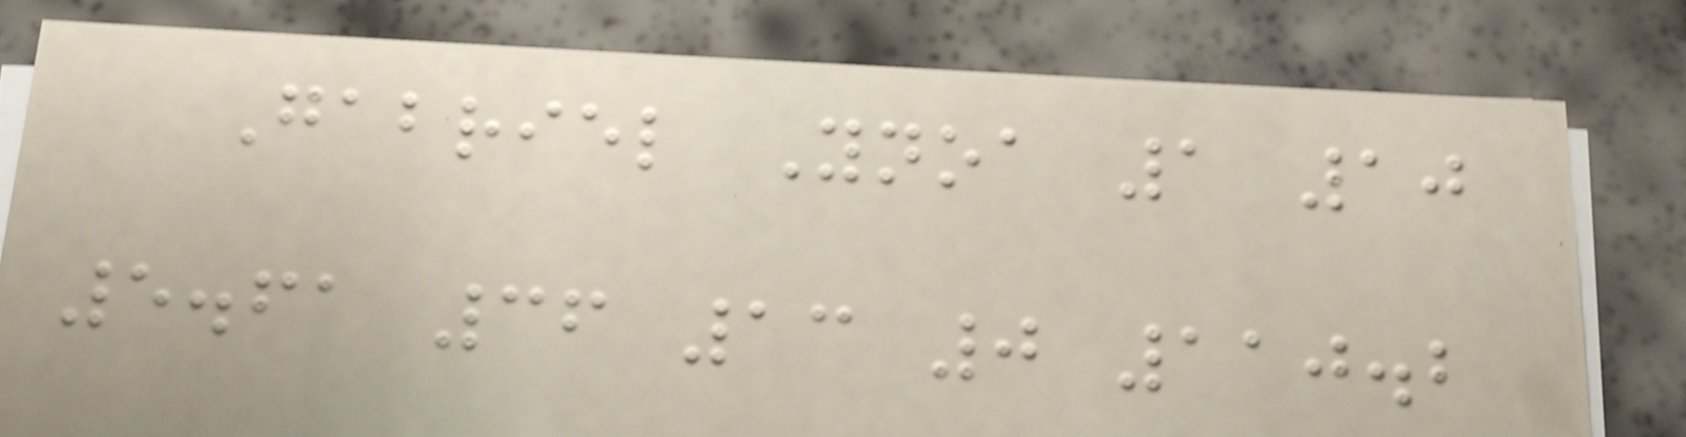Gabriel Ynoa 1 10
5.61 36 13 0 110.2
